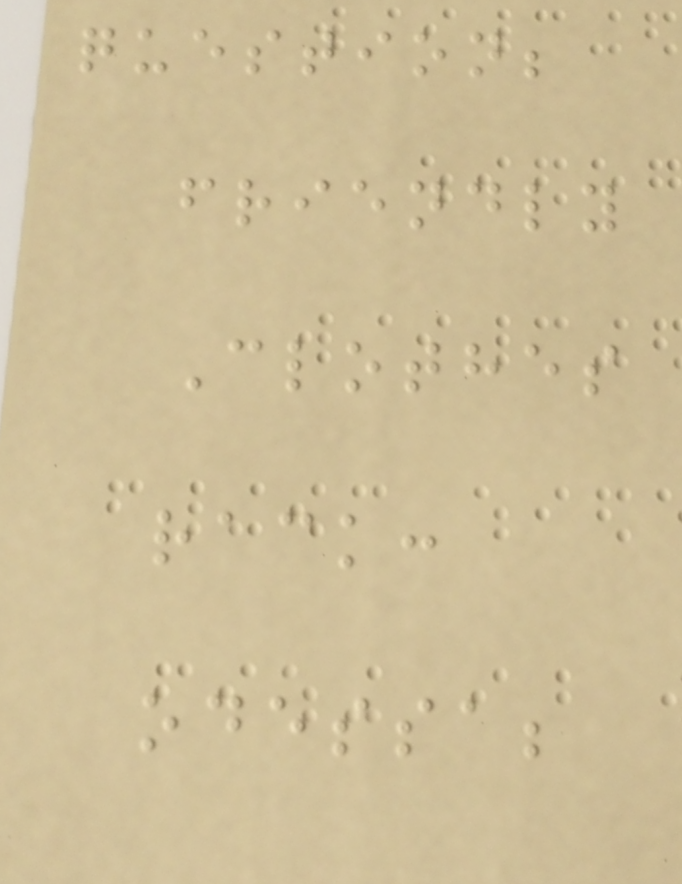question;
friendly
Clothes
rack:
odessa;
